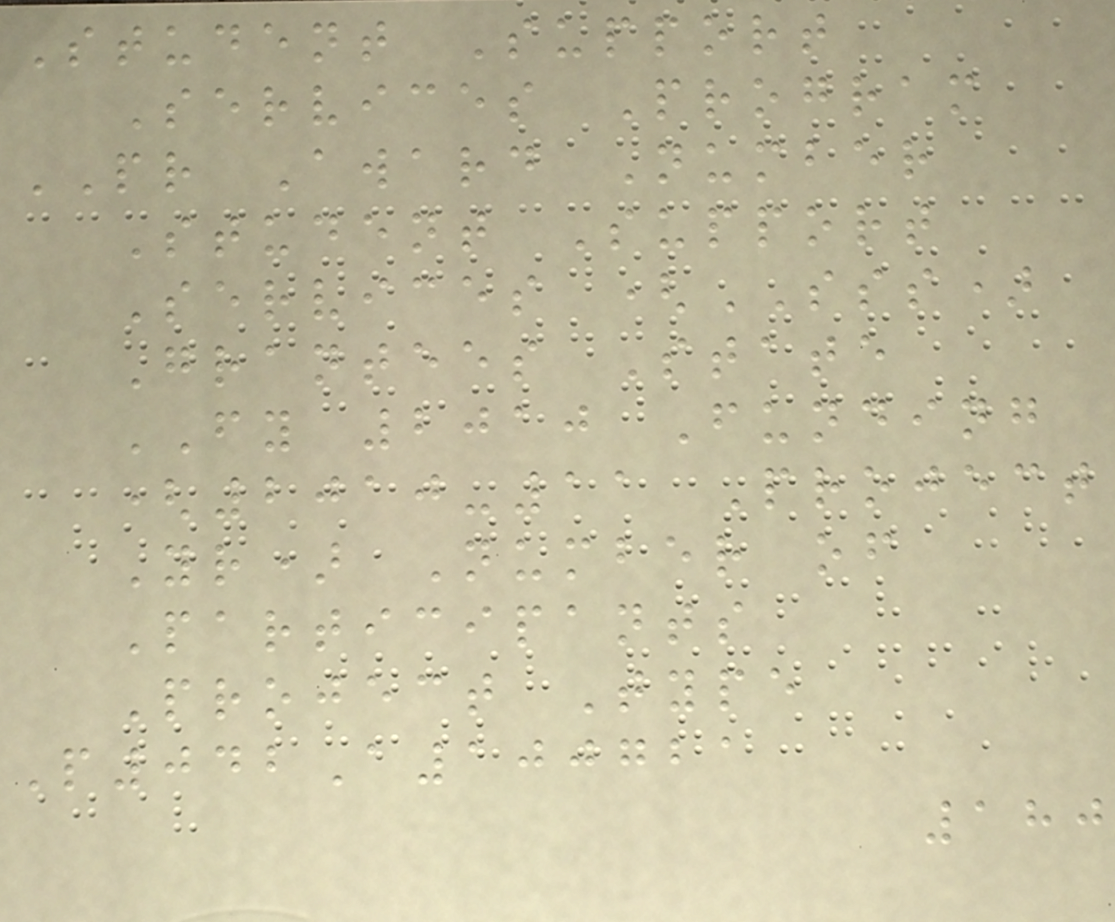Student Support
Services Program
PR Award Number
Student Support
Services (SSS)
Grantees State
FY 2010 Funding
(2010-11 Project
Yr) Number of
Participants
Project Type
P042A100721
180
